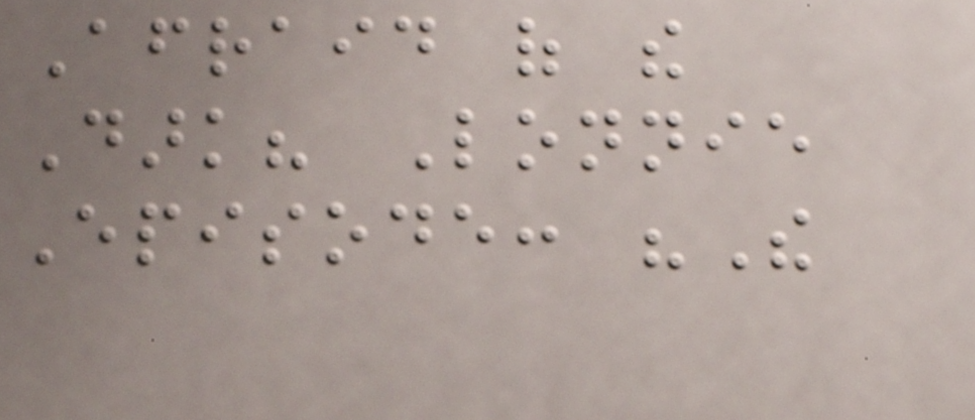Afraid of the
Dark? Lonnie
Episode: "The
